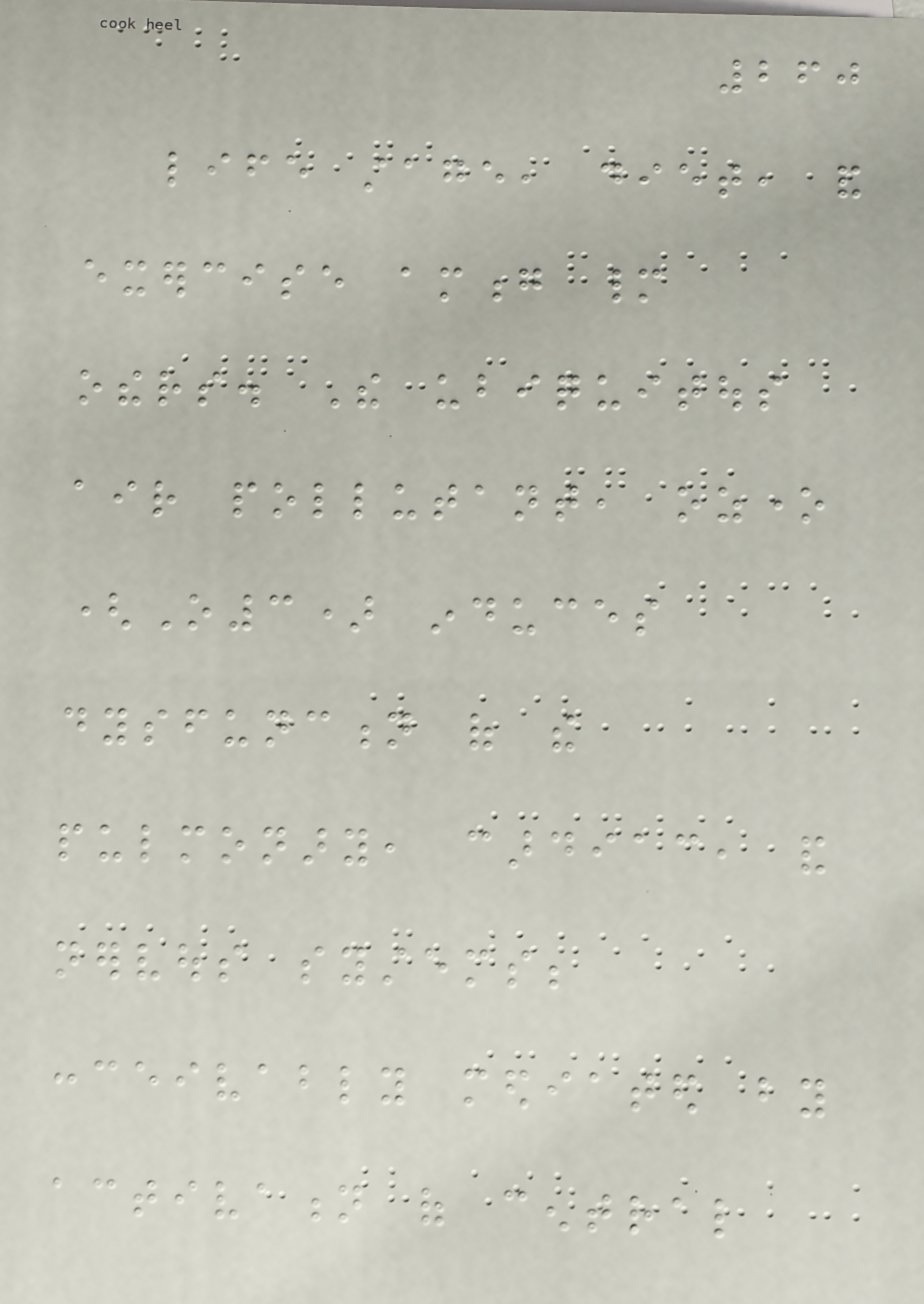260
life stage, diet, and
exercise among many
others. The ubiquitous
air pollutant, ozone
(O3) induces
dysfunction of the
pulmonary, cardiac, and
nervous systems;
conceivably mediated by
activation of central
